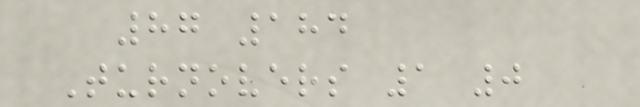87 184
Turnovers 1 0
